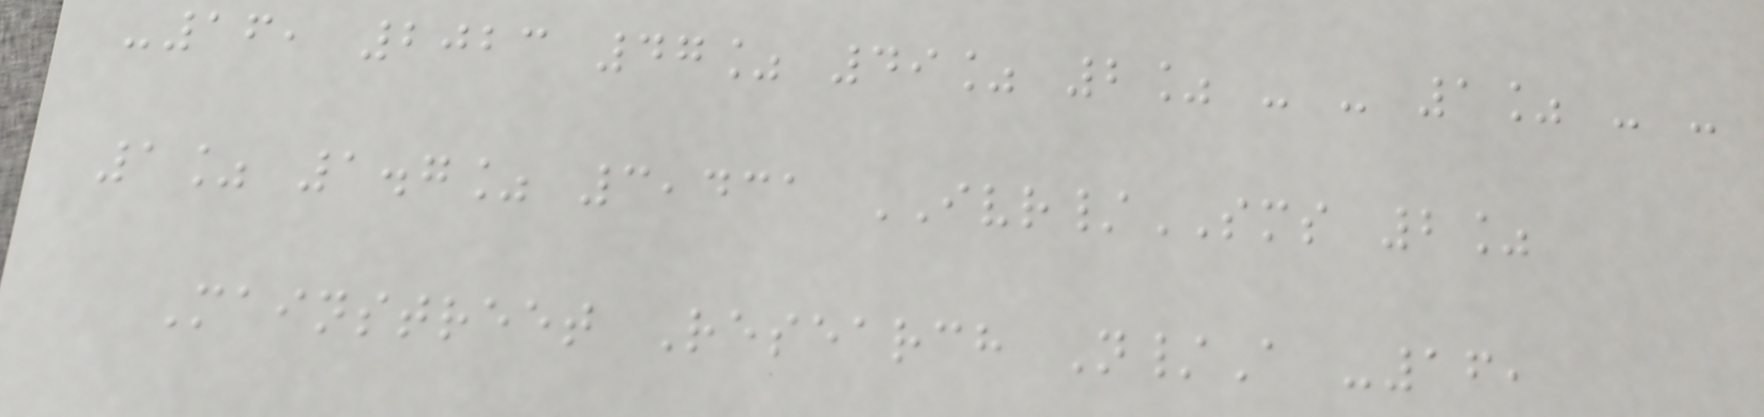-16, 2023 47% 49% 2% - - 1% - -
1% 1.7% 3,431 IVR/SMS 2%
Mainstreet Research N/A -16,
